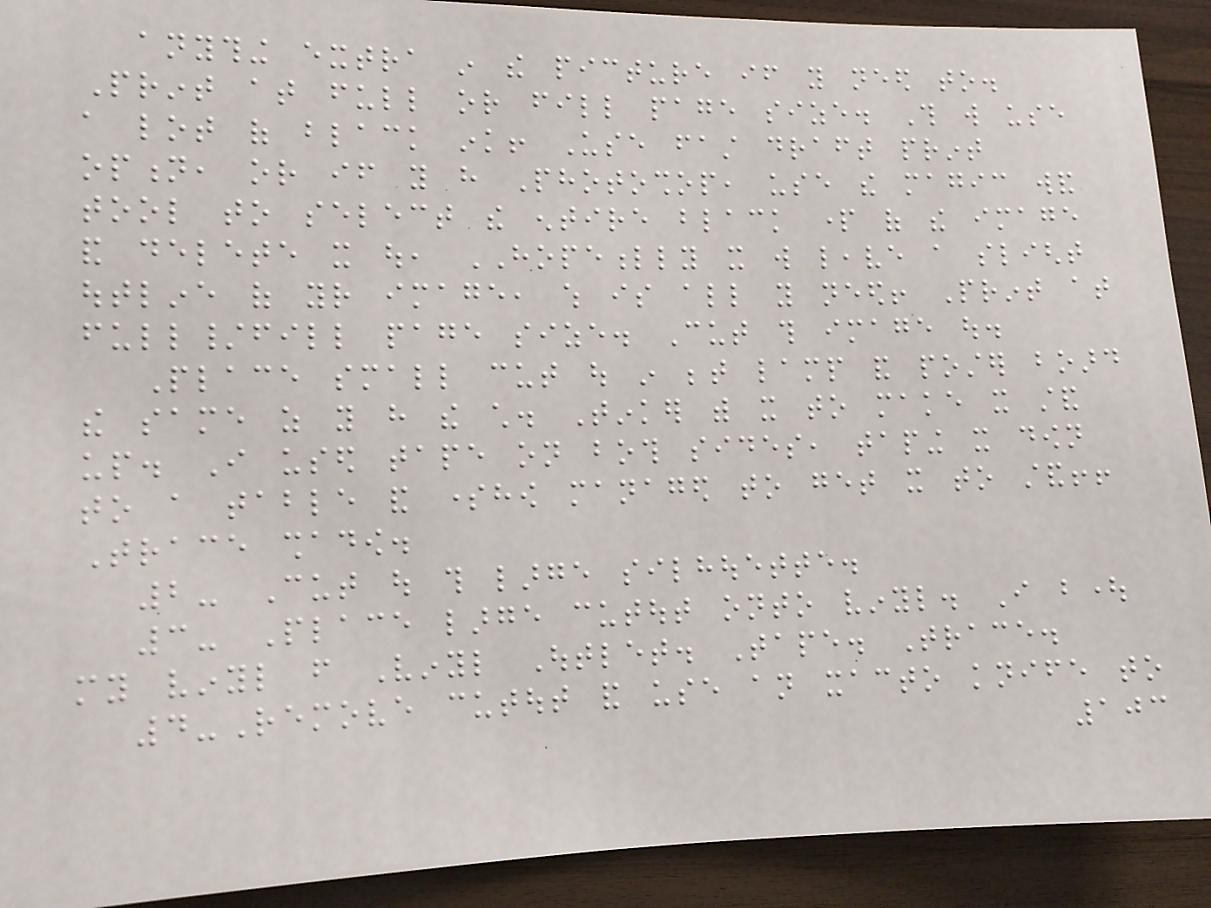anything extra in the picture if you need to.
Print at full or fill page size. This will use
a lot of black ink! Use fast draft print
option, or if you have Photoshop, use the magic wand
tool to select the entire black part of the image
and delete it out, HOPEFULLY it will leave a slight
outline of your image, which is all you need! Print at
full/fill page size. Cut this image out.
Place small cut out in between lamp and poster board
the same as you have the child. Tinker with it to make it stand
up. I used tape on both sides, taping it down
to a table and somehow managed to get it to stand!!
Trace shadow.
2- Cut out this large silhouette.
3- Place large cutout onto vinyl. I bought
my vinyl from Vinyl Outlet. Tape. Trace.
4-Remove cutout and use an xacto knife to
103
